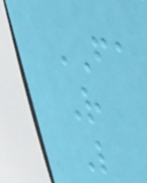FA
R
L
